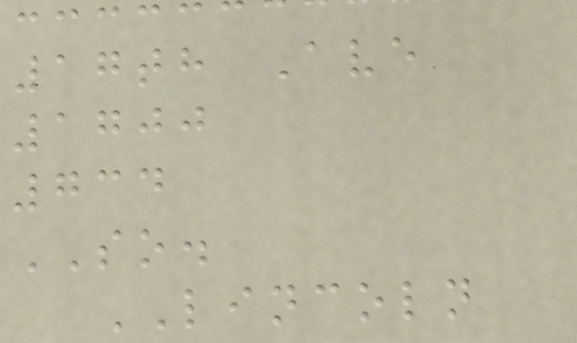17th Ave
1700
734
SO.
LINCOLN
